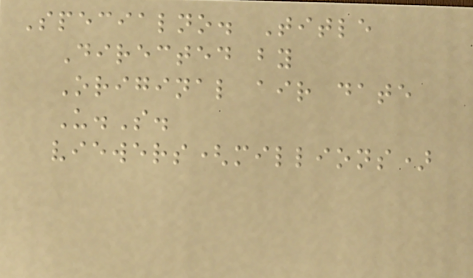Specialno. Title
Directed by
Original air date
U.S.
viewers(millions)
